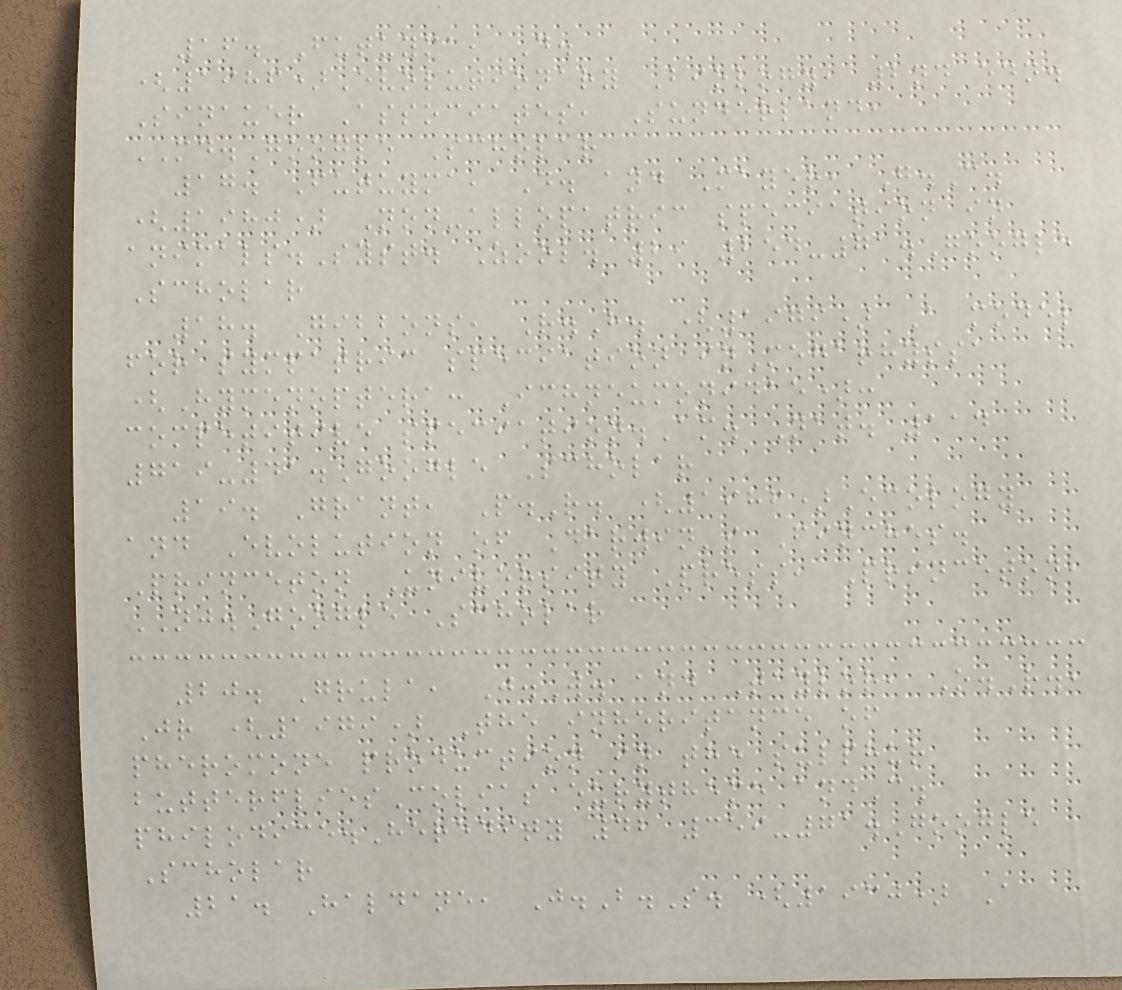16. Futuyma, D.
(1986)Evolutionary Biology, 2nd edn.
Sinauer Associates, Sunderland,
MD.Google Scholar
17. Futuyma, D. and Mayer, G.C.
(1980) Non-allopatric speciation in
animals.Syst. Zool. 29 254-71.Google
Scholar
18. Gibbons, R.H. (1979) A model
for sympatric speciation inMegarhyssa
(Hymenoptera: Ichneumonidae):
competitive speciation.Am. Nat. 114
719-41.Google Scholar
19. Grant, P.R. (1986)Ecology
and Evolution of Darwin's Finches.
Princeton University Press, Princeton,
NJ.Google Scholar
20. Grula, J.W. and Taylor, O.R.,
Jr (1979) The inheritance of
pheromone production in the sulphur
butterfliesColias eurytheme andC.
philodice.Heredity 42 359-71.Google
Scholar
21. Haldane, J.B.S. (1930) A
